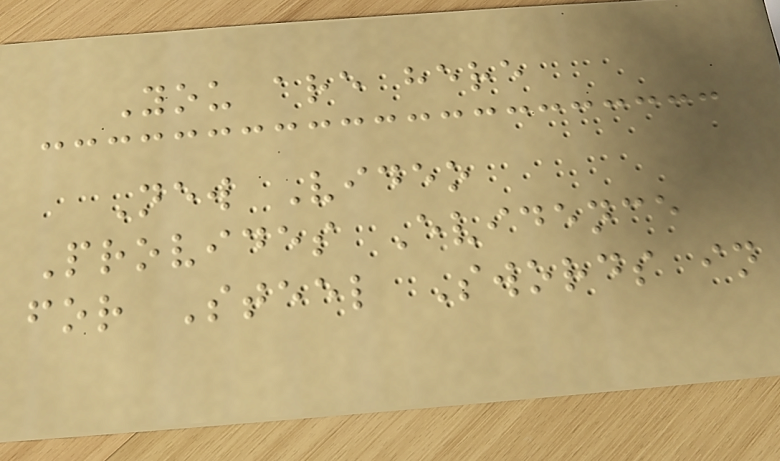You are here
New Video
Provides Evidence
for Steel Swords in
